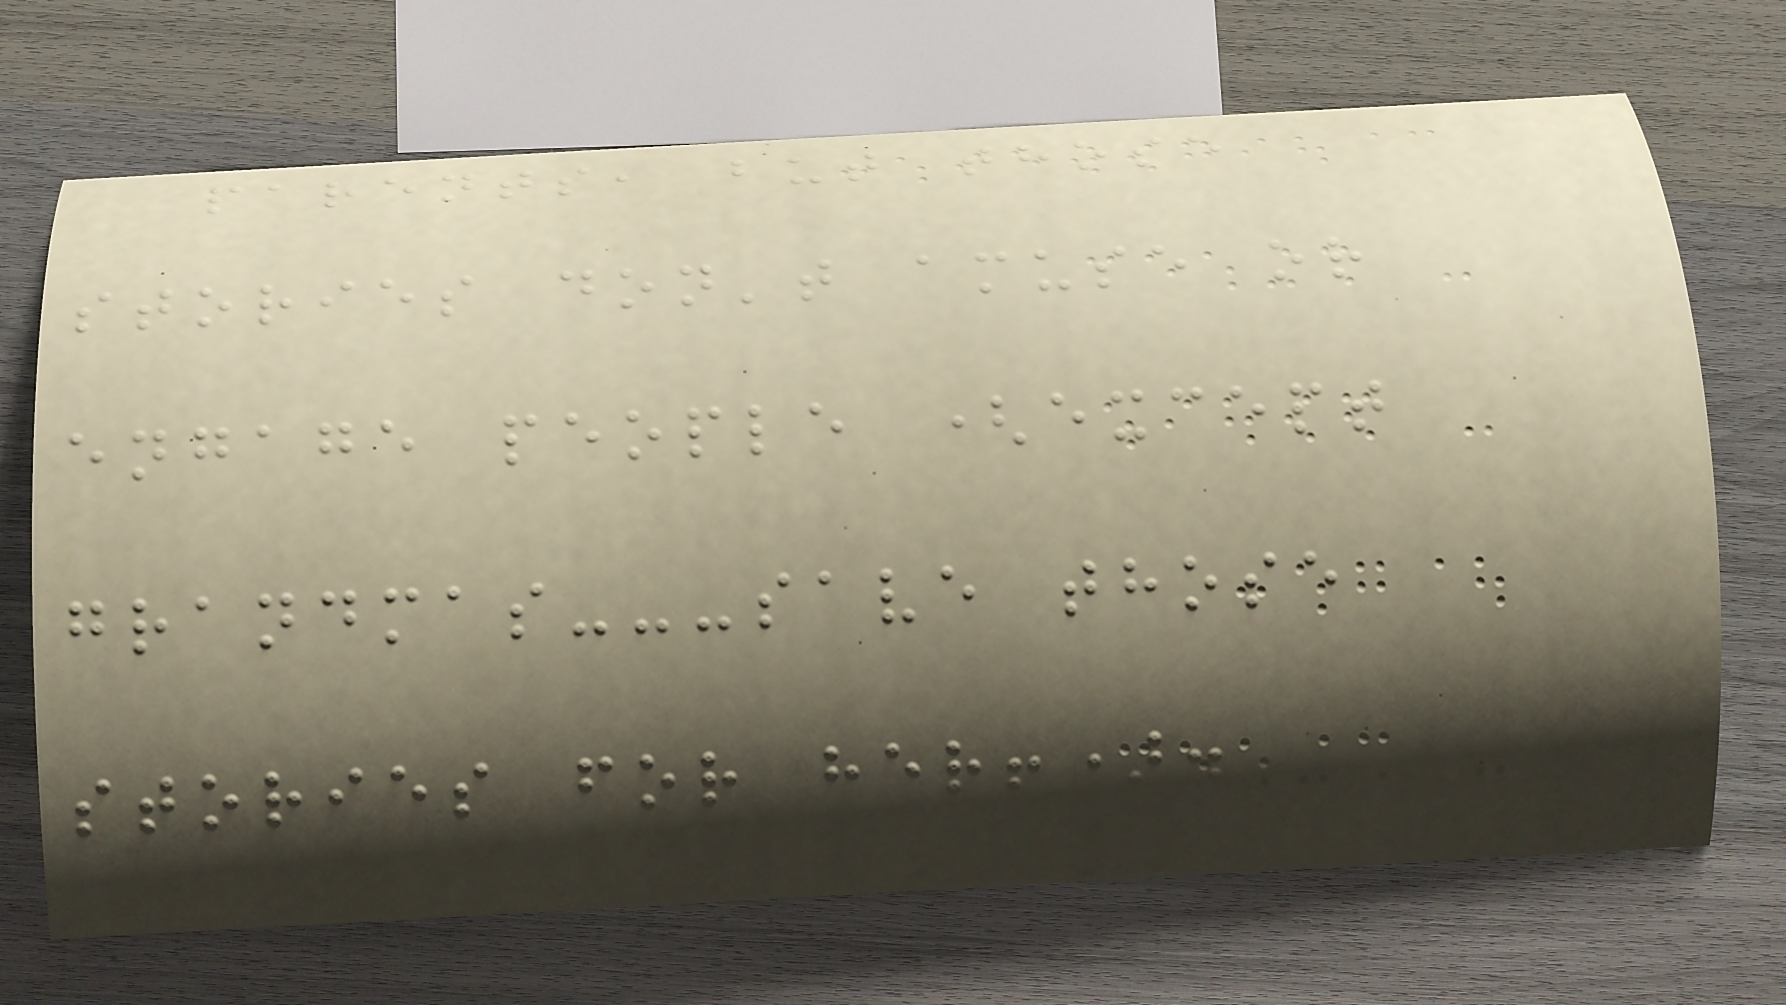parents, but those
stories don't amuse or
engage people (except
grandmas---save those
stories for her!).
